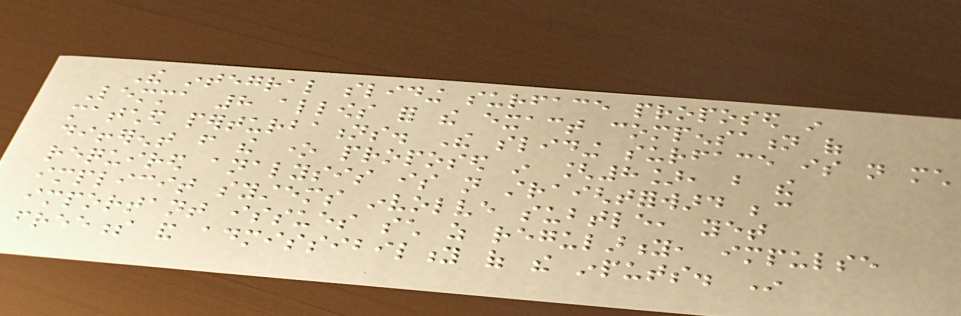The integral sliding surface proposed in
Lemma 8 allows for the exact compensation of
matched perturbations. The sliding surface is not much
different from the one proposed in [8], but the
required analysis is not straightforward because
implicit systems involve subtle, yet
important issues such as regularity, impulse
freeness and admissibility of the inputs. In
